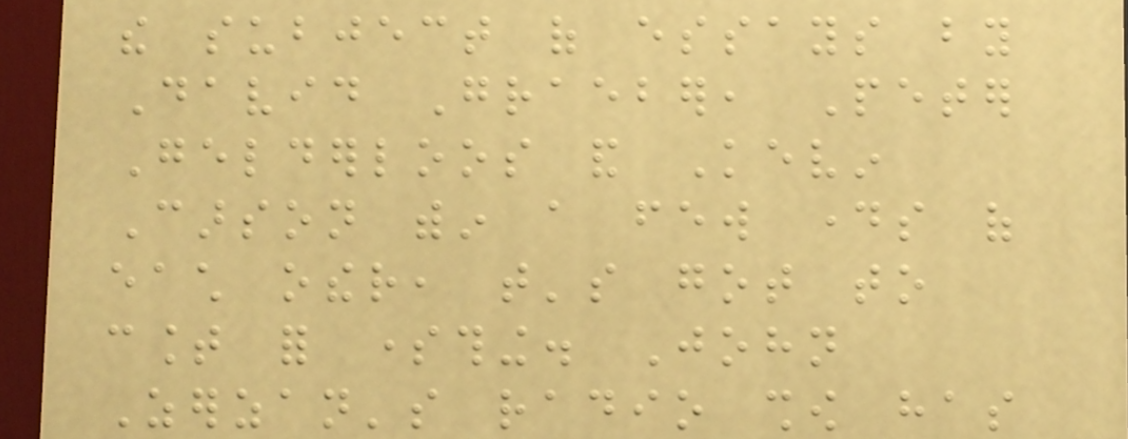the subject of essays by
David Graeber, Peter
Gelderloos and Kevin
Carson within a few days of
each other, that's got to
count for something. John
Zerzan's radio show has
